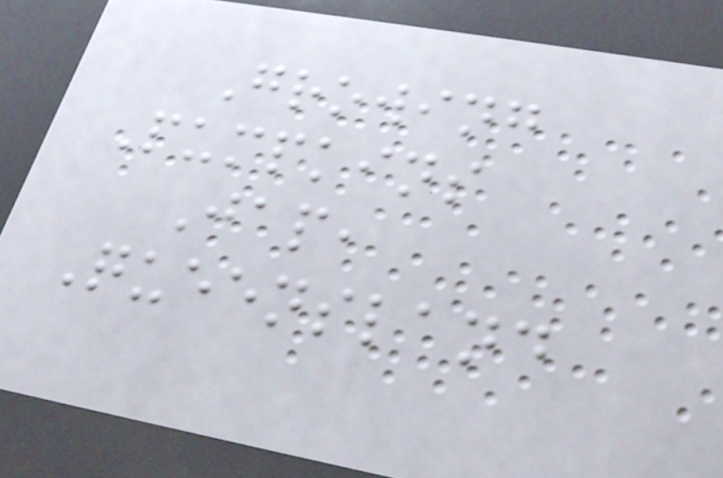Growing
Pumpkins
Jap,
Queensland
